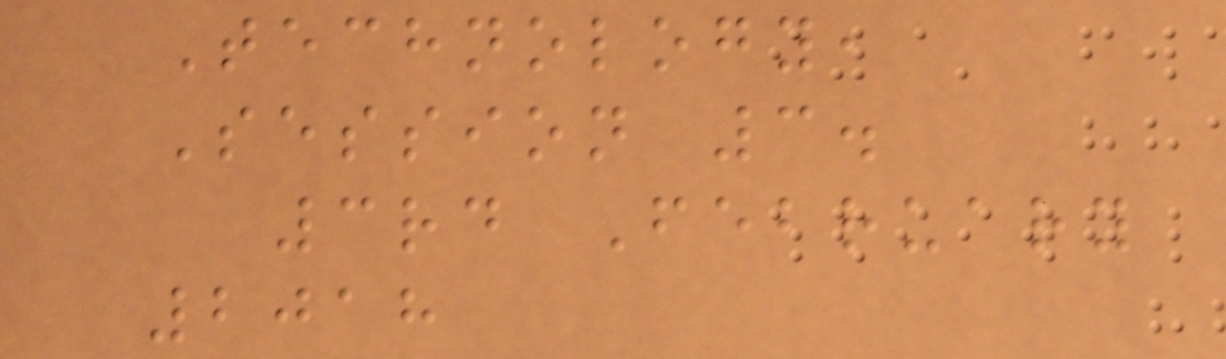Technology,
Session 3.
3rd February
2018
